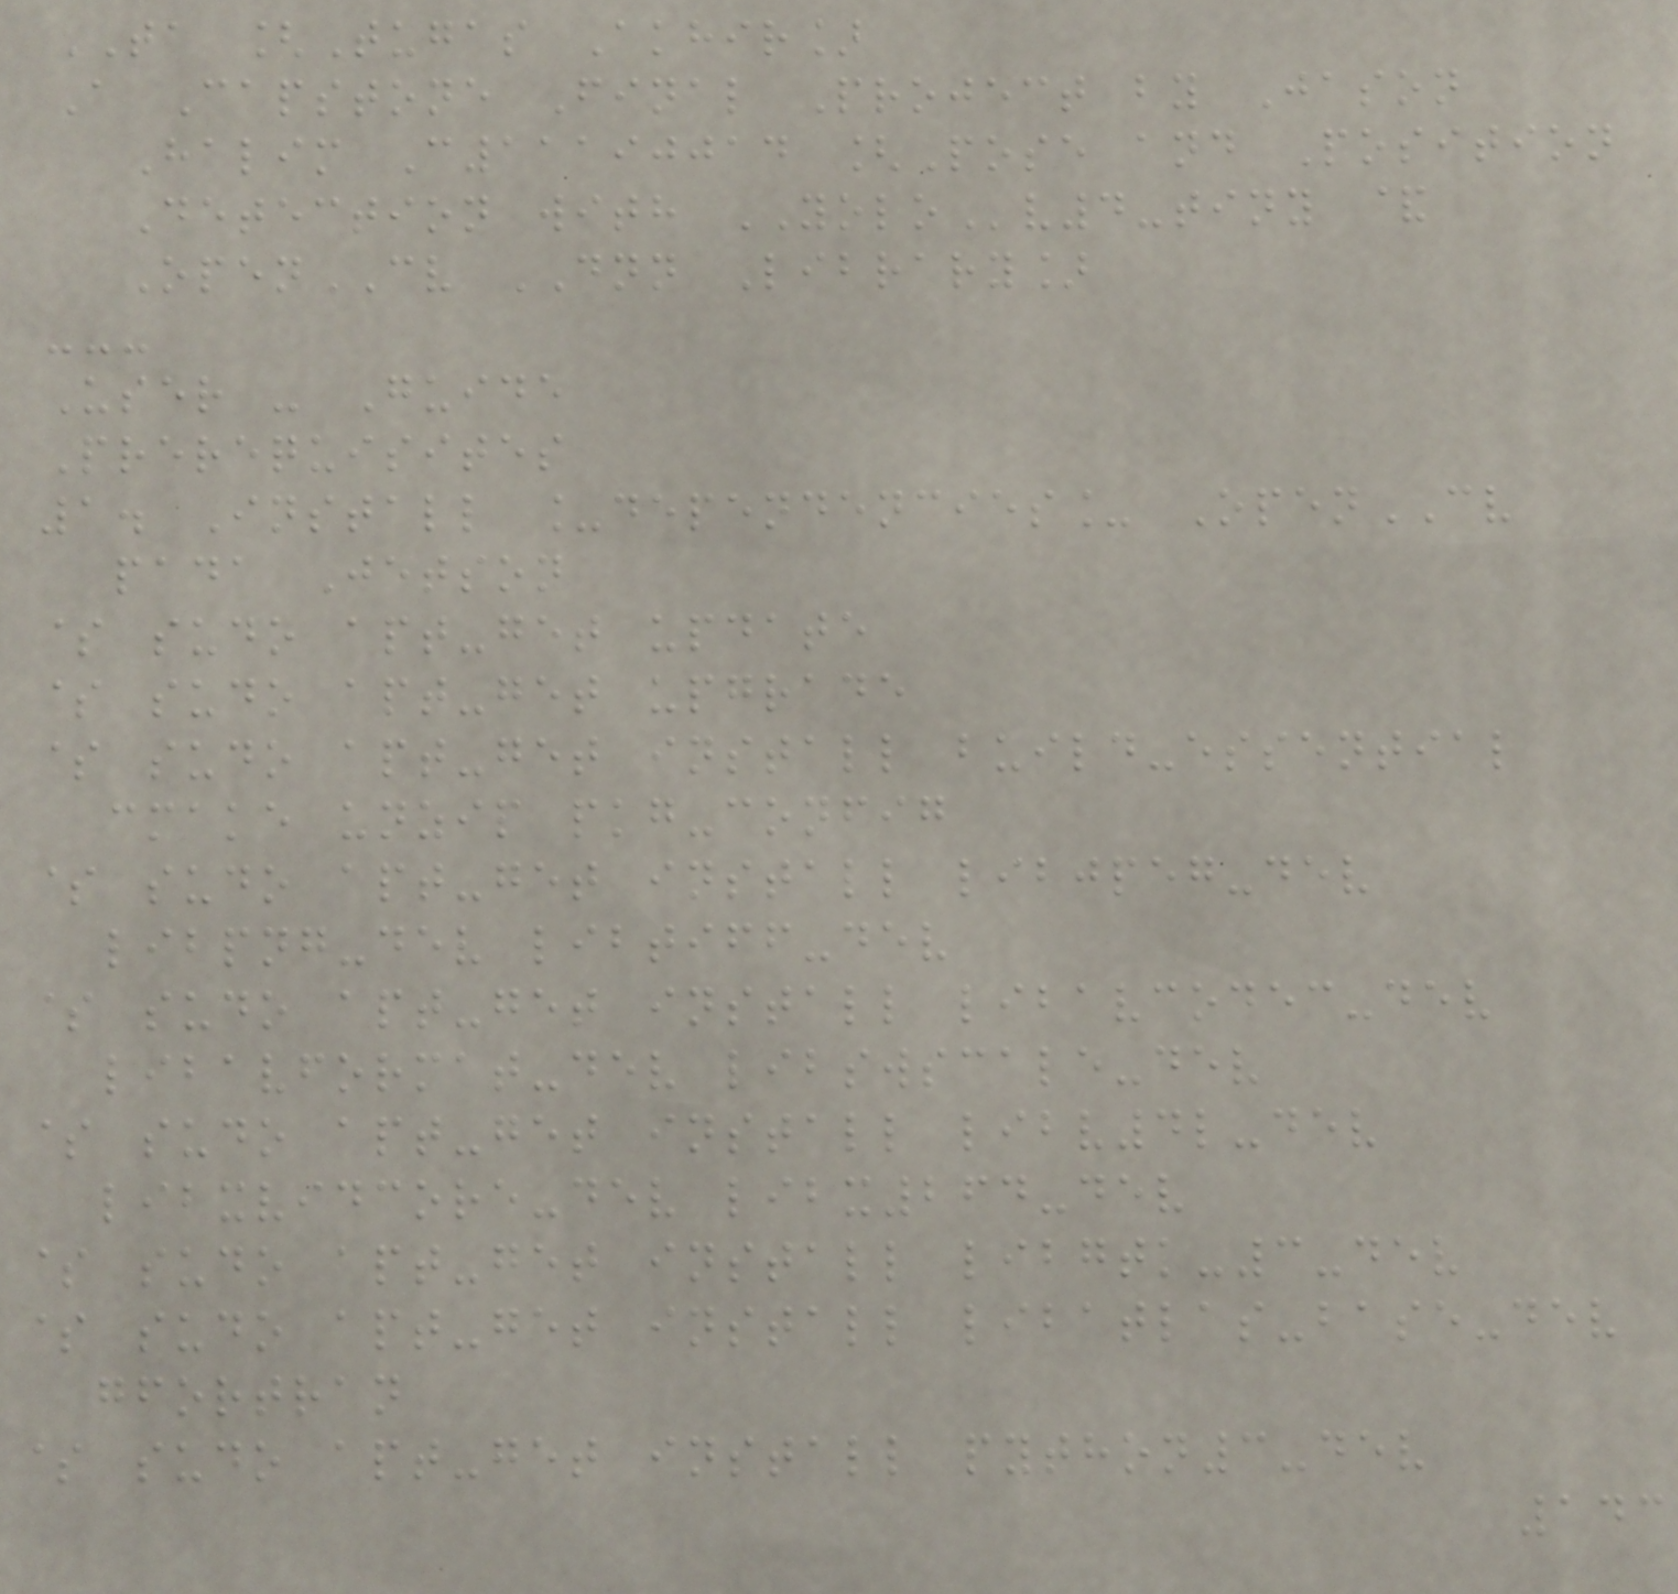TA [Tugas Akhir]
A Capstone Final Project by Jason
Halim C11190014 [Pose and Position
Detection with YOLOv4-tiny &
OpenCV DNN Library]
---
User - Guide
Prerequisites
1. Install _dependencies_ OpenCV
pada Jetson
$ sudo apt-get update
$ sudo apt-get upgrade
$ sudo apt-get install build-essential
cmake unzip pkg-config
$ sudo apt-get install libjpeg-dev
libpng-dev libtiff-dev
$ sudo apt-get install libavcodec-dev
libavformat-dev libswscale-dev
$ sudo apt-get install libv4l-dev
libxvidcore-dev libx264-dev
$ sudo apt-get install libgtk-3-dev
$ sudo apt-get install libatlas-base-dev
gfortran
$ sudo apt-get install python3-dev
143
